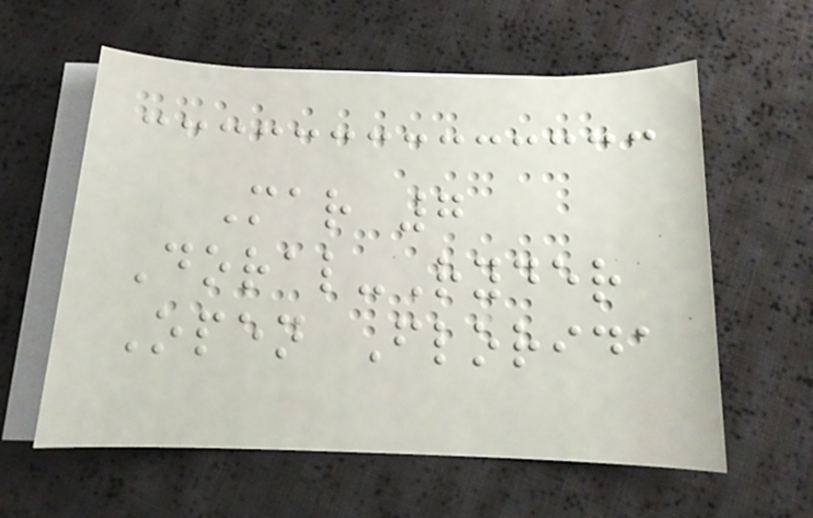Mar 7
Doral-Ryder
Open Florida
